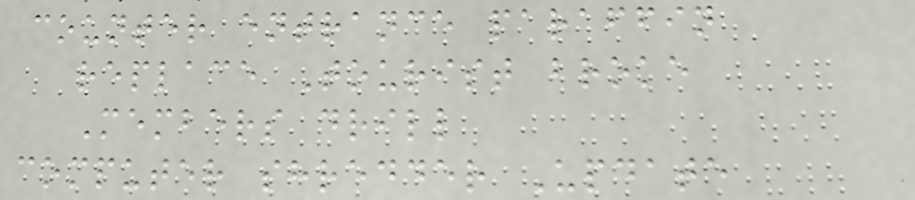counter entrance paraffin
replace Tourist broke
Members drill
computer shredder Update
